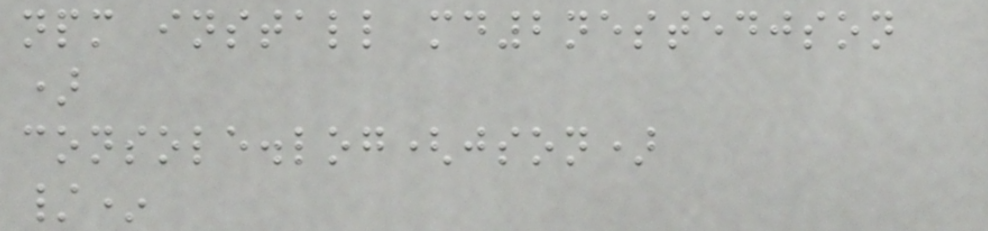npm install md2nestedjson
)
console.log(json)
/*
